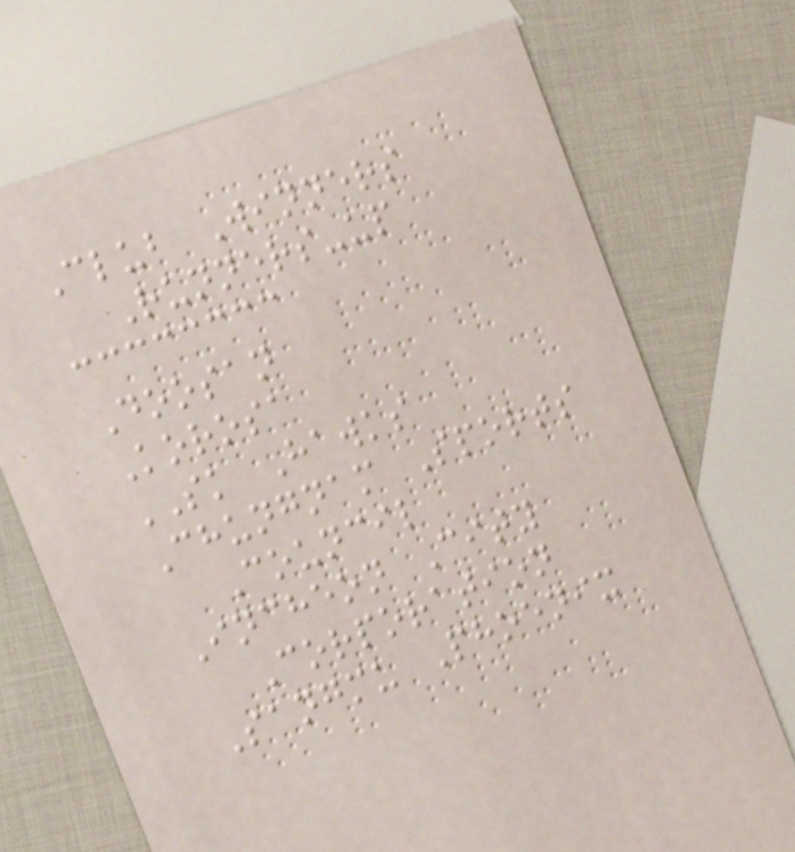Club Winners
Runners-up
Doosan
Korosa
SK Hawks
Chungnam Sports
Council
Incheon City
Corporation
Sangmu Phoenix
